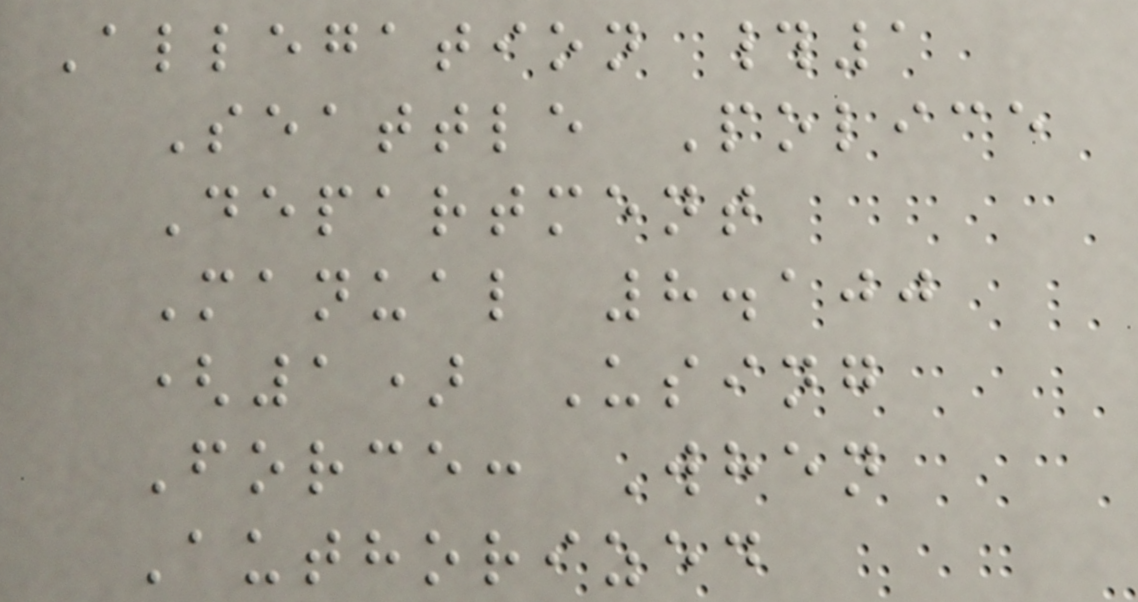Allegation #1
Seattle Police
Department
Manual 8.100
(1) Using
Force: When
Authorized
